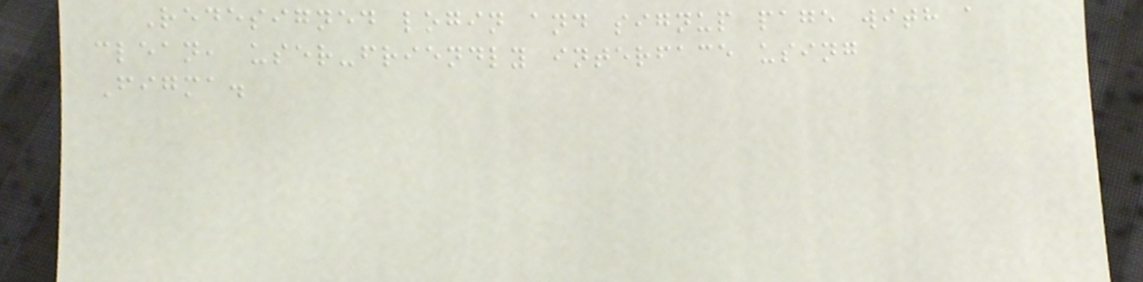Redesigned login and signup page with a
clean, user-friendly interface using
Figma.
